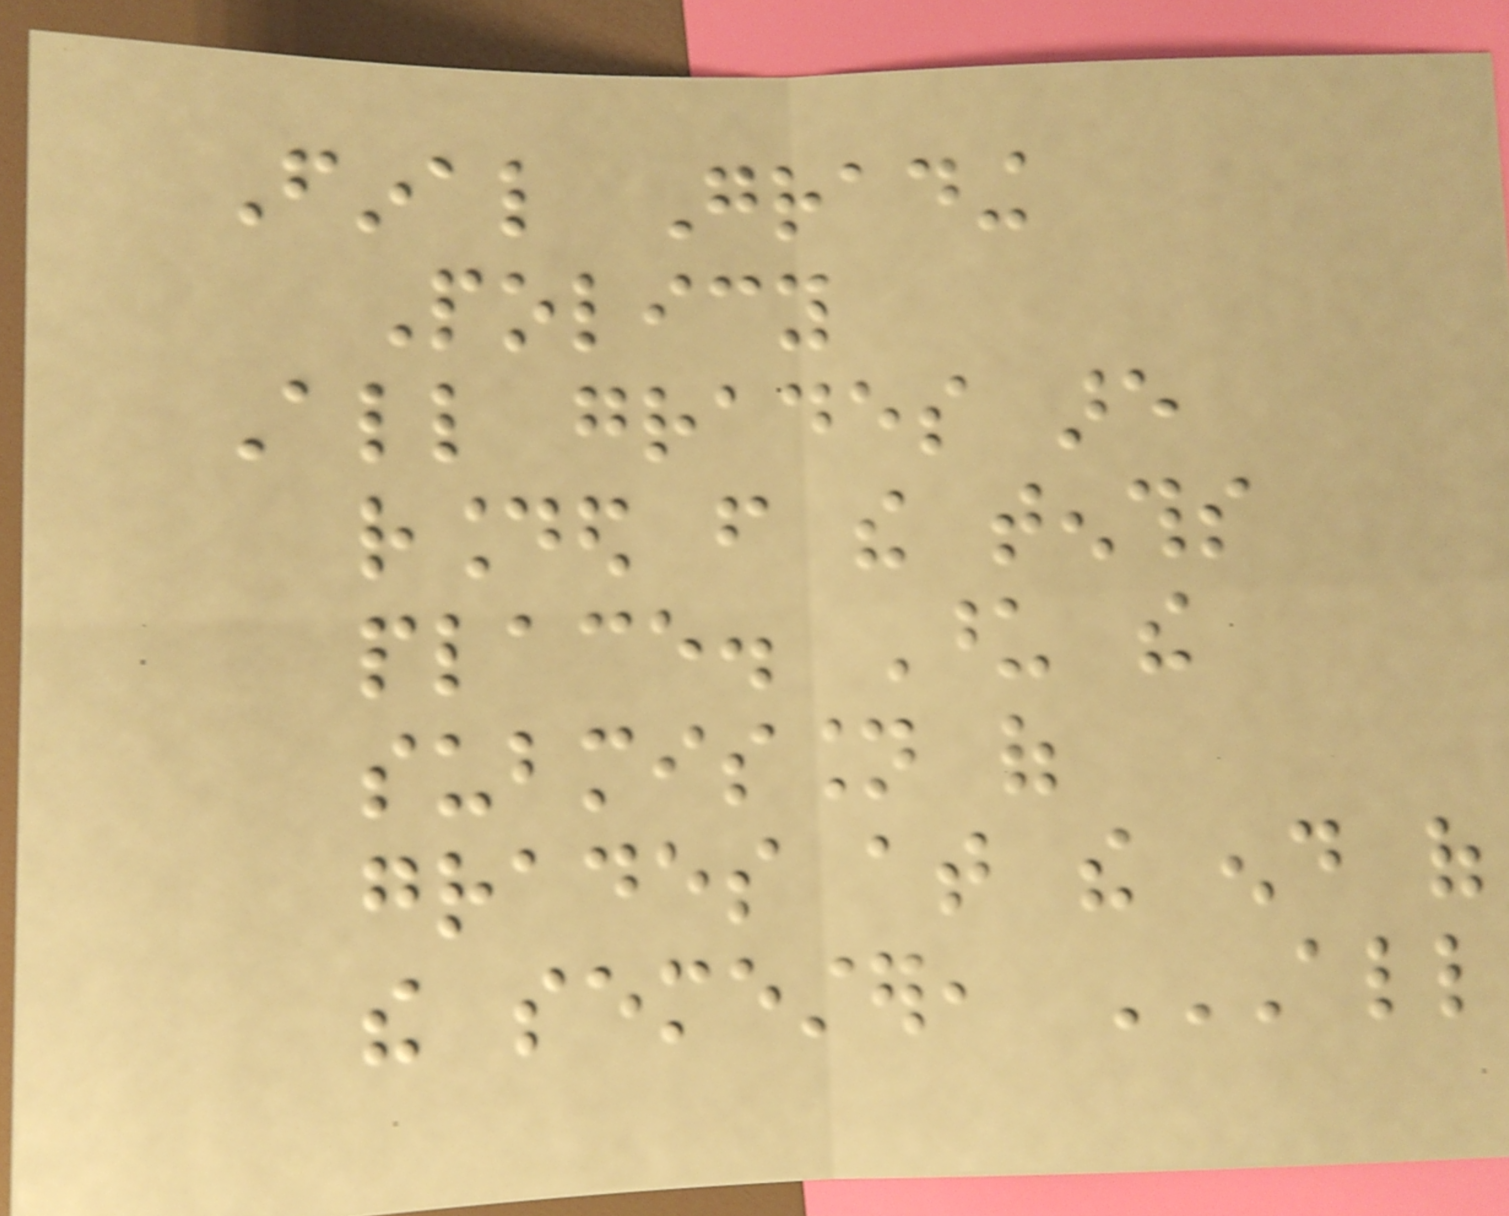Final Grading
Policy
All grades are
rounded from the tenths
place. Upon the
submission of
grades at the end of
the semester, ALL
